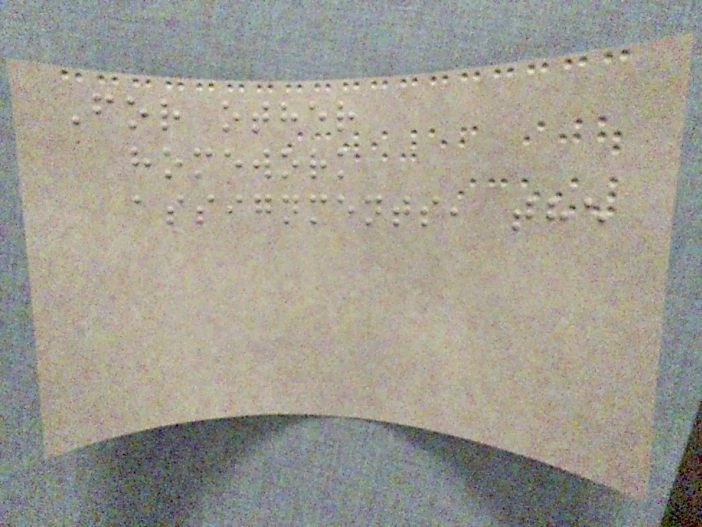For other
homework
assignments, the
